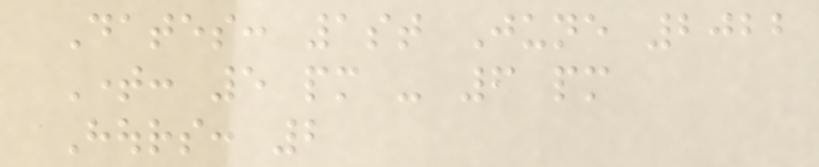Dates: 1st June 2022
Time: 5 pm - 6 pm
Hours: 2
